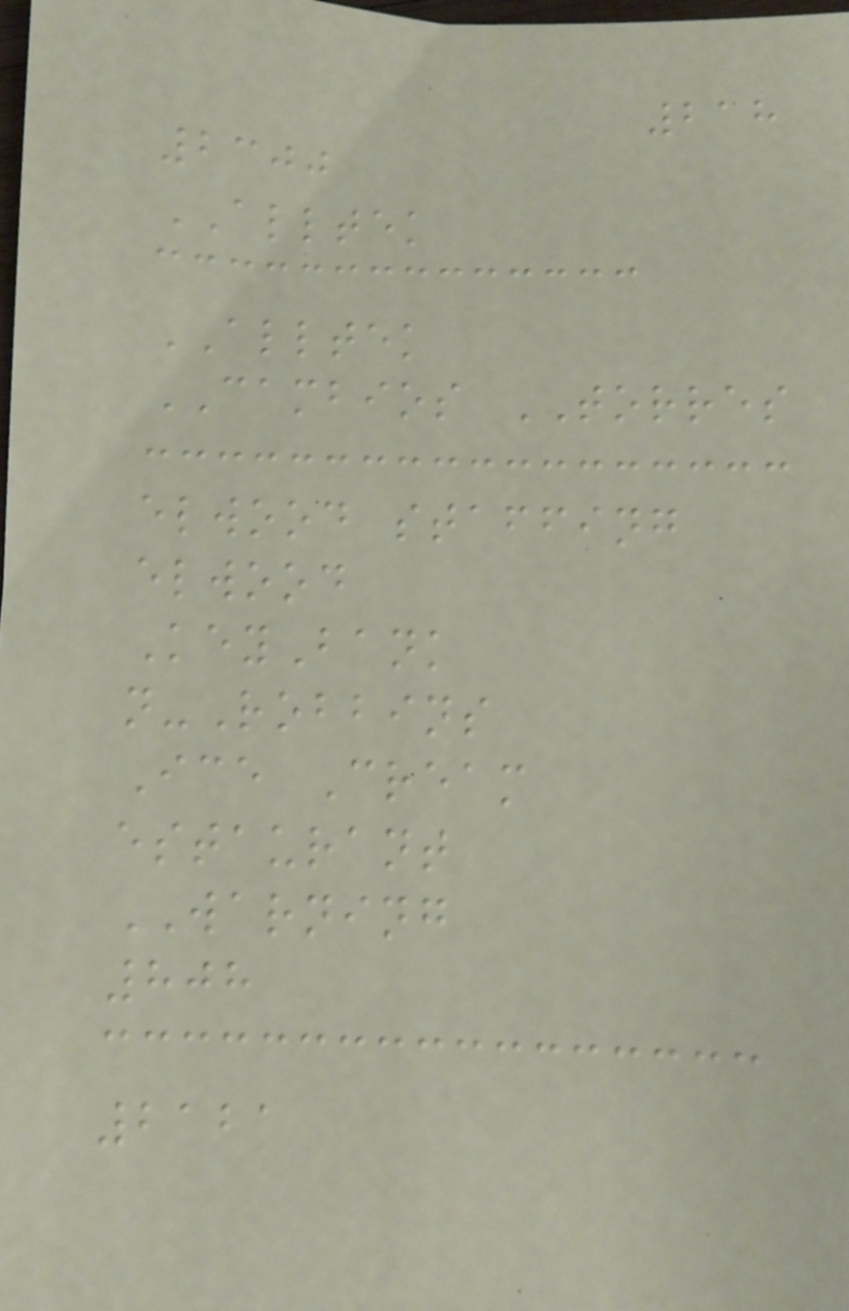218
2300
ALLTEK
ALLTEK
CAMBIOS TORRES
elwood staffing
elwood
KeyBank
n-Robbins
Ice Cream
estaurant
WARNING
808
2121
